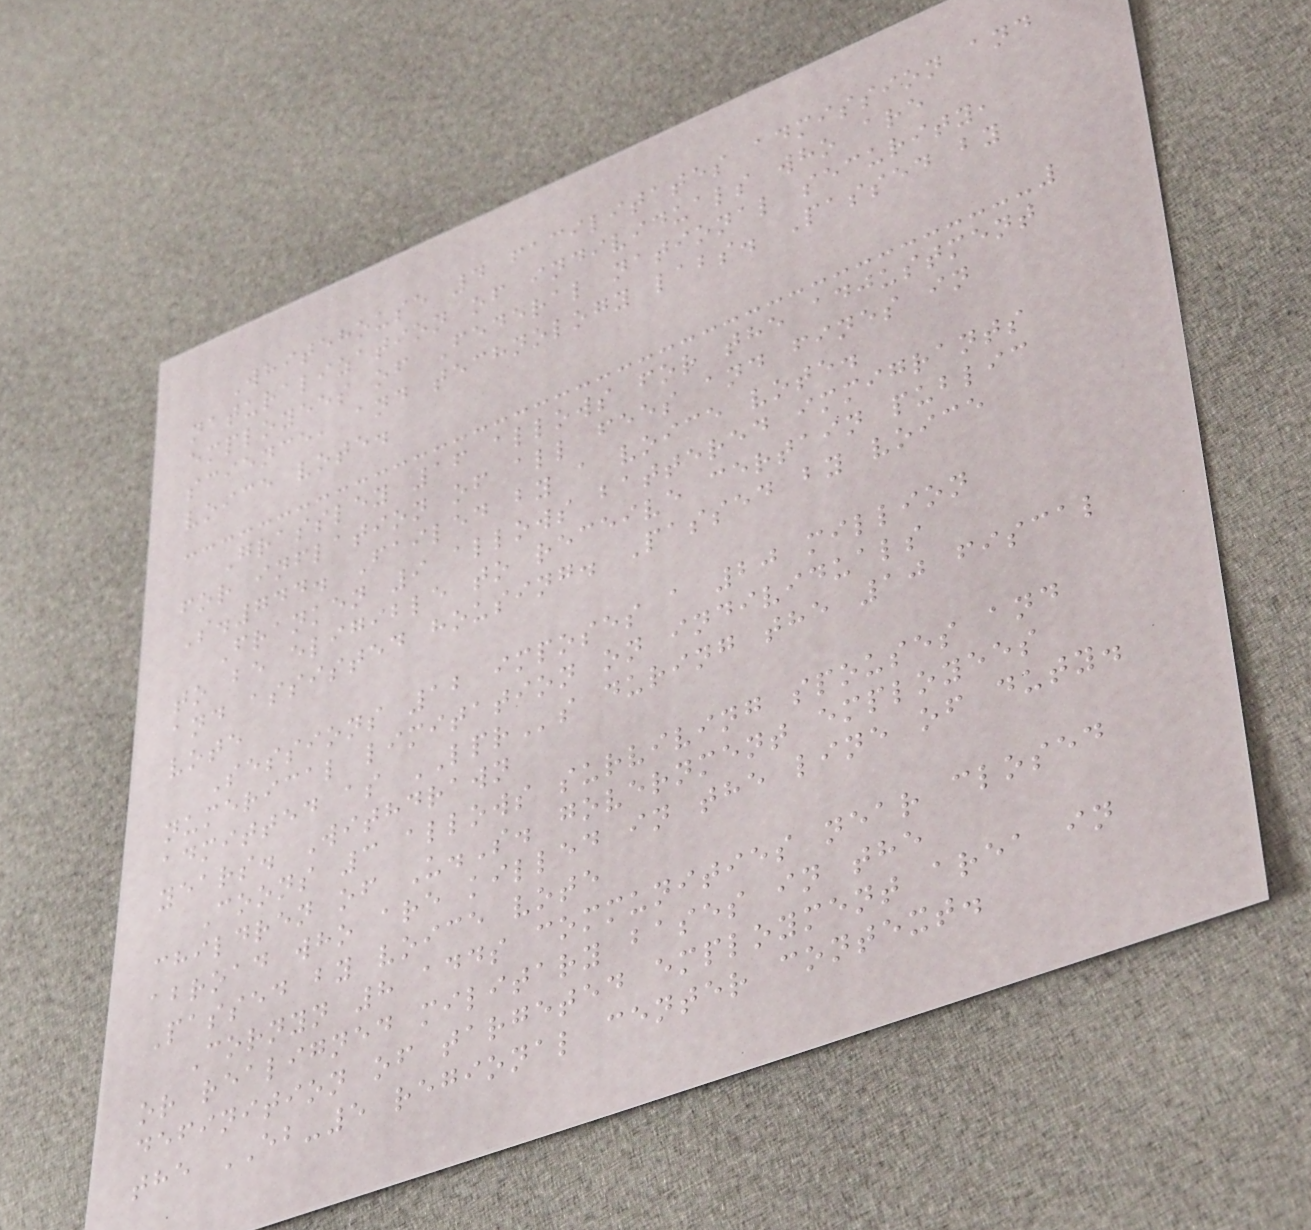Whitehouse 4 facilitates admission and
naturalization of individuals who are
employees of Federal national security,
science, and technology labs. Passed by
voice vote.
Grassley 16 allows for the adjustment
for inflation of all fees and fines in
S.744. Failed by a voice vote.
Franken 9 allows battered immigrants
to be eligible to receive certain public
and assisted housing. Passed by voice
vote
Sessions 12 imposes a 20 million
numerical limitation on individuals
admitted as LPRs during the 10 fiscal
years. Withdrawn
Coons 3 allows surviving spouses and
children of U.S. government employees
abroad who are killed in the line of duty.
Passed by voice vote
Cornyn 8 adds communities near closed
or realigned military bases in the
definition of targeted employment area in
the EB-5 regional center context.
